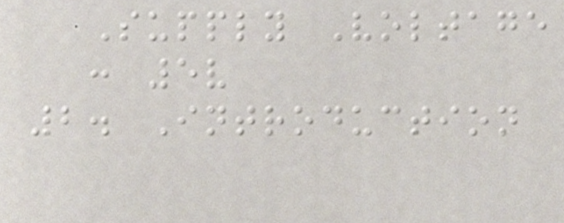Supply Voltage
: 5v
2. Introduction
